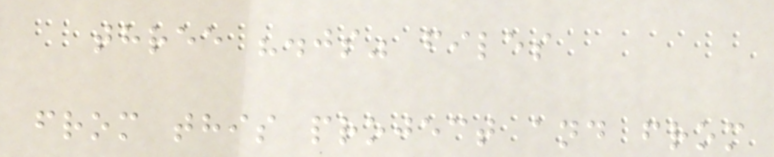three ".js" files
from this project and from
